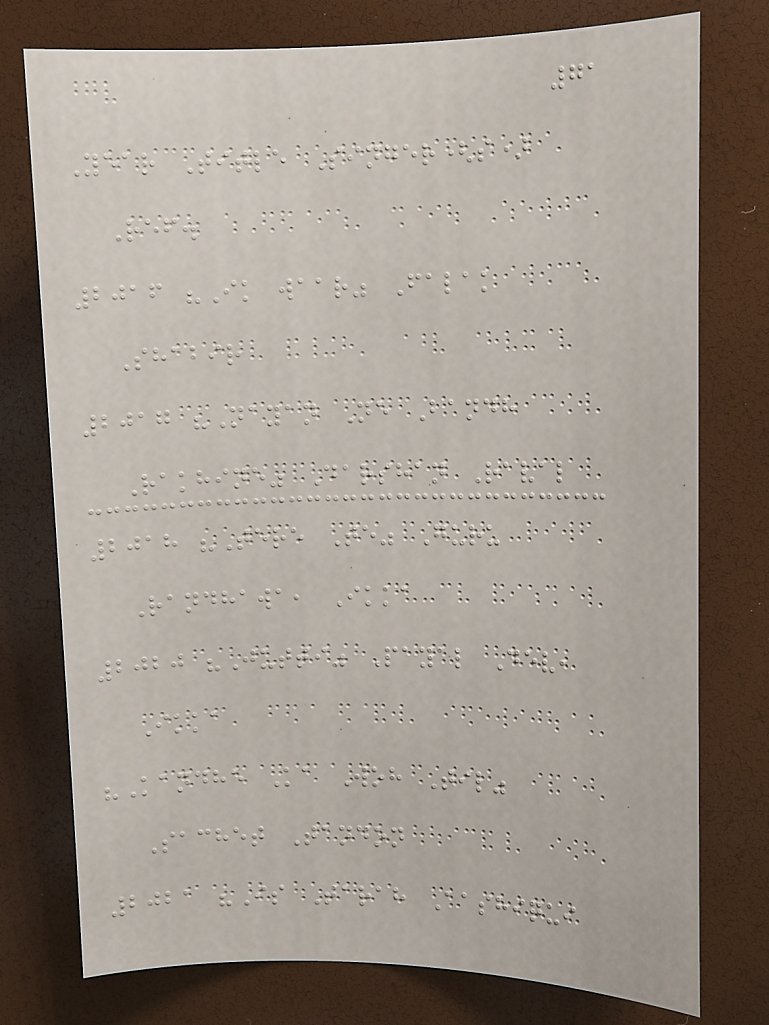71
Year Title Singer(s)
Ref.
2016 "Ik waar" Falak
Shabir
2017 "Nayan Ne Bandh
Rakhine" Darshan Raval
2018 "Tere Te" Guru
Randhawa, Ikka
2020 "Jutti" Payal Dev,
Ikka
"Kandhe Ka Woh Til"
Sachet Tandon
2021 "Is Tarah Aashiqui
